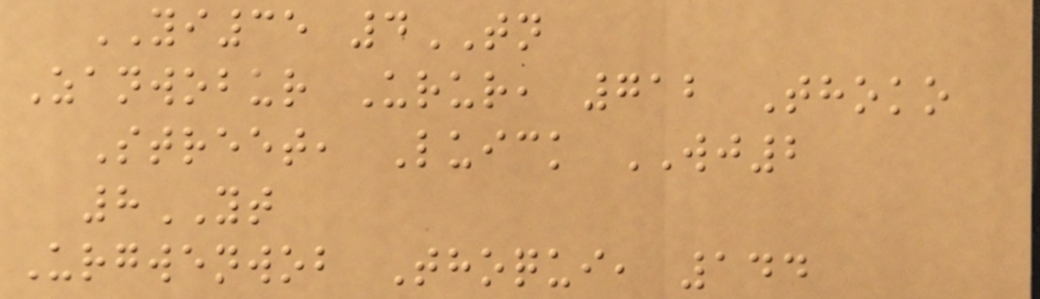YI35 4TN
Zanwobur Urur, 712 Thoko
Street, Luick WJ2
8YT
Urgwenwob Thoqui, 144
